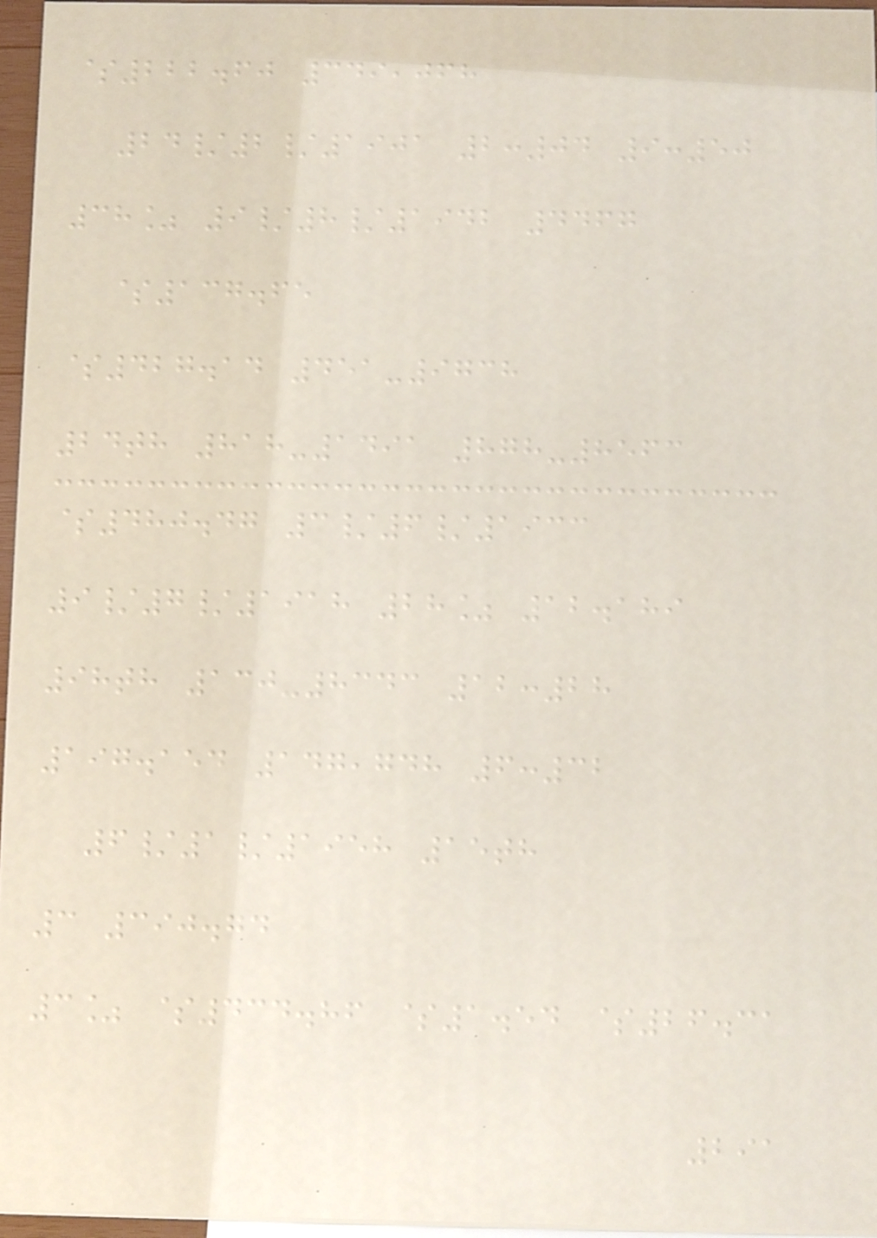$222.60 349,068
24/2/1901 2:04 9:50
38% 9/8/1942 4467
$137.65
$427.14 451-9738
24th 818-1491 878-8563
$480.47 3/6/1933
9/7/1918 28% 12.189
98th 130-8343 12:28
197.154 147,748 6:32
6/1/1958 15th
3 390.74
3% $434.86 $1.54 $26.31
291
